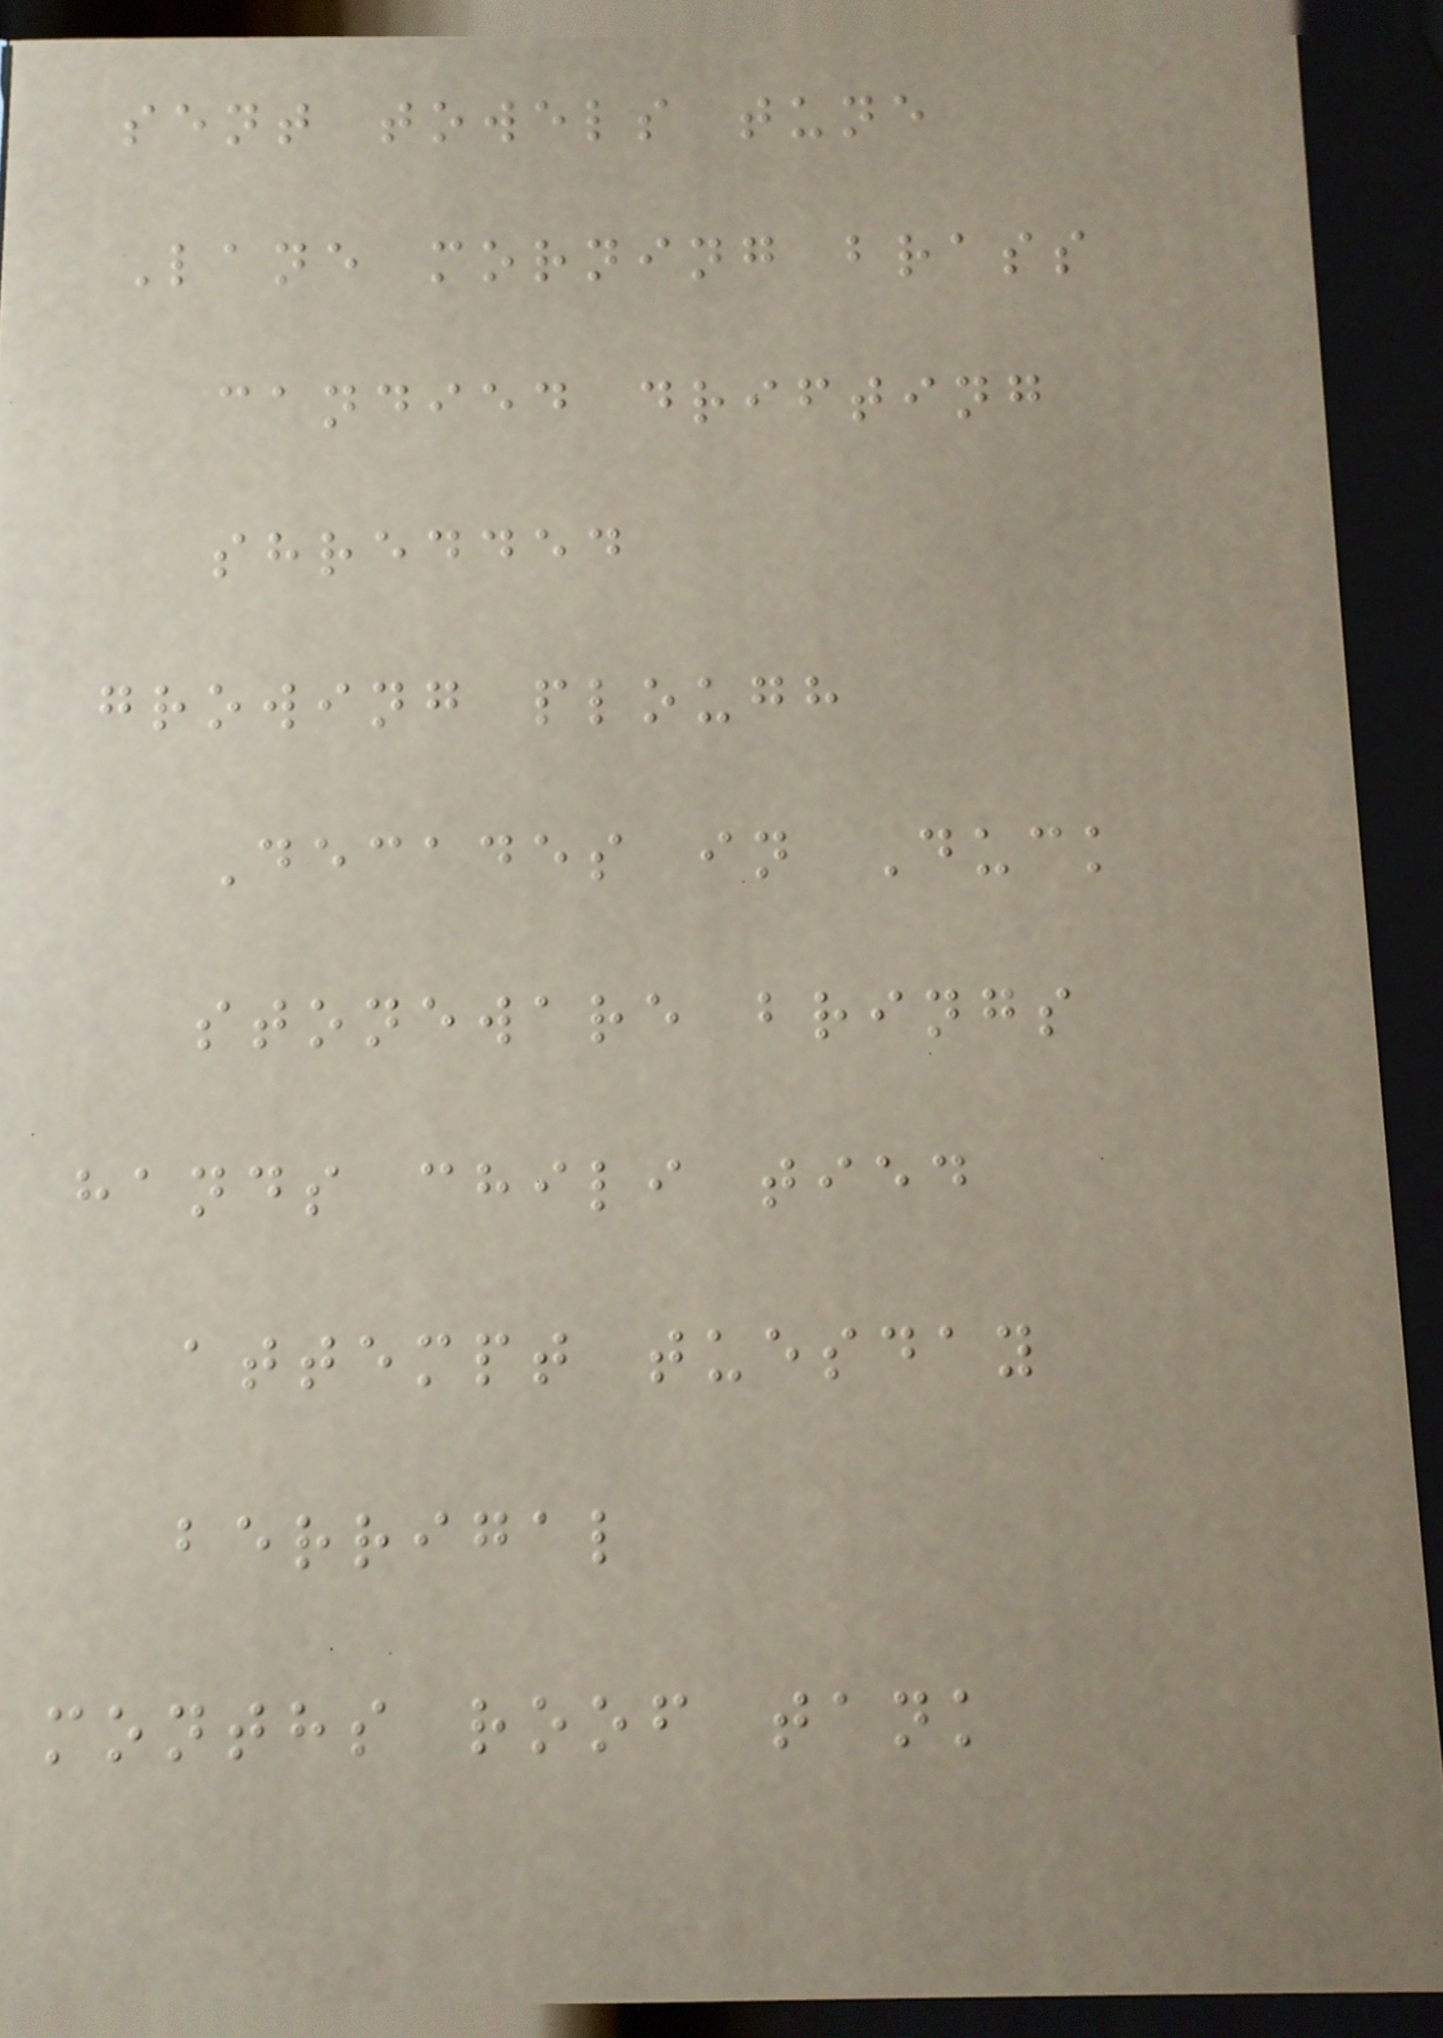sent towels tune
Lane morning brass
candied drifting
shredded
growing plough
Decades in Duck
stoneware brings
hands chili tied
attempt tuesday
berrigal
months roof tank
